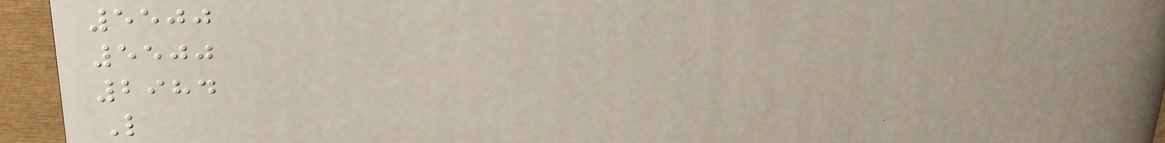5500
5500
2984
L
